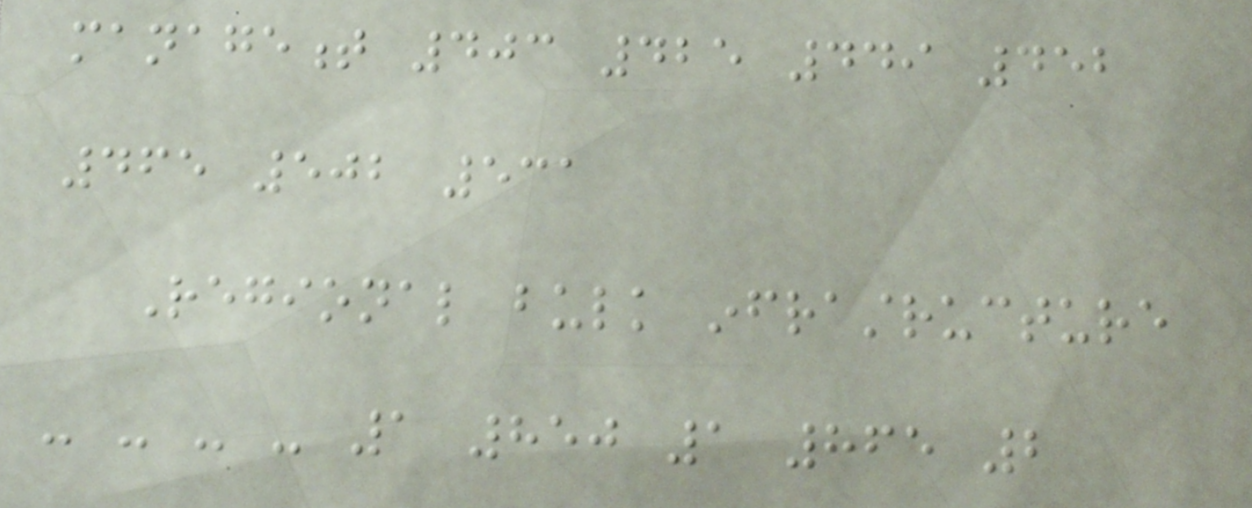management 403 425 449 452
465 502 531
Regional bulk infrastructure
- - - - 1 850 1 865 2
